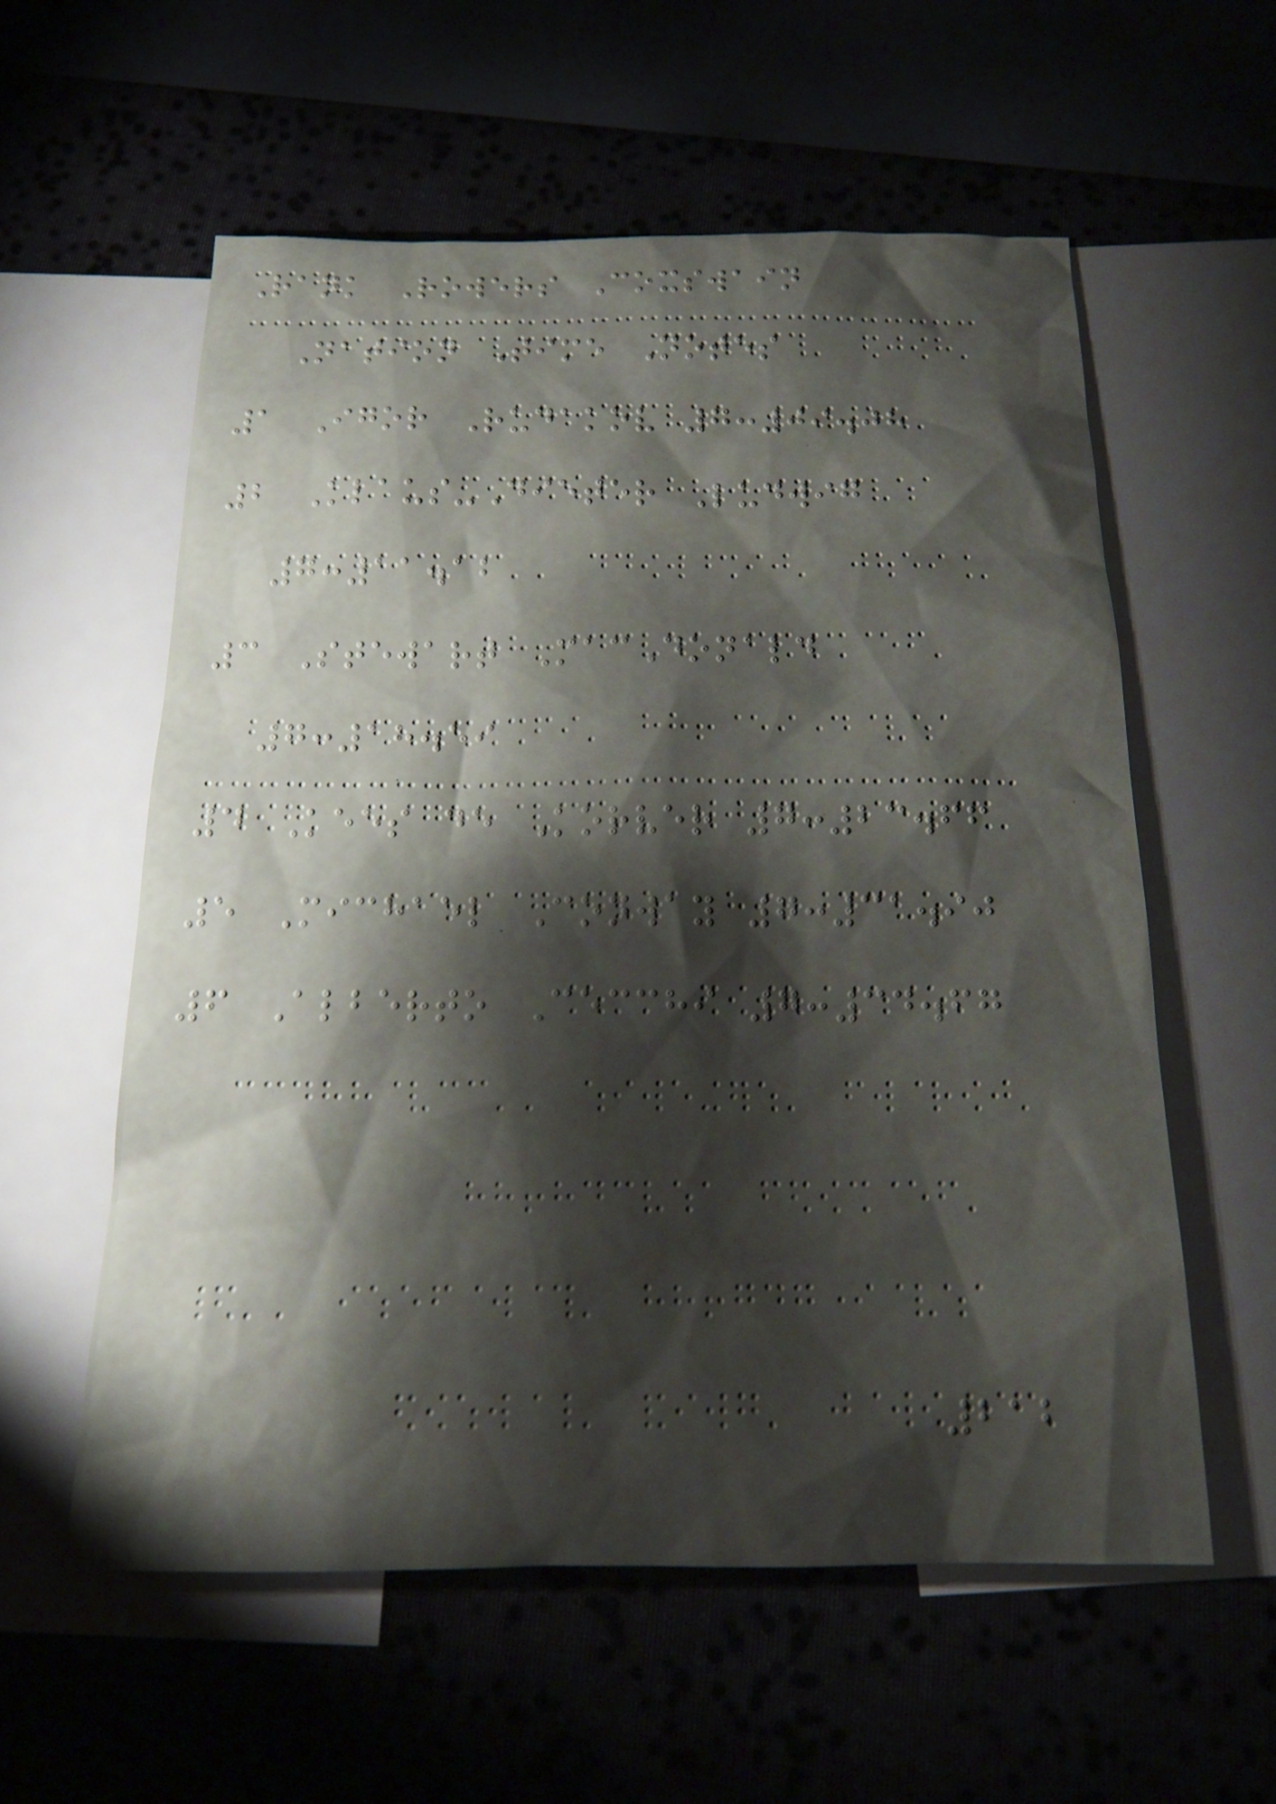Rank Rowers Coxswain
Nation Time Notes
1 Igor Rudakov 7:09.08
2 Klaus-Dieter Ludwig
7:11.12
3 Stewart MacDonald
7:18.59
4 Kees de Korver 7:23.66
5 Michael Conway 7:31.90
6 Alberto Cecchi 7:34.67
212
